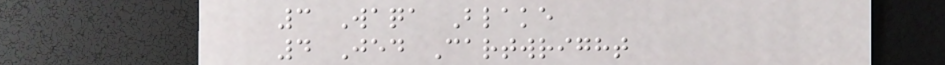3 Waqa Blake
4 Jed Cartwright
